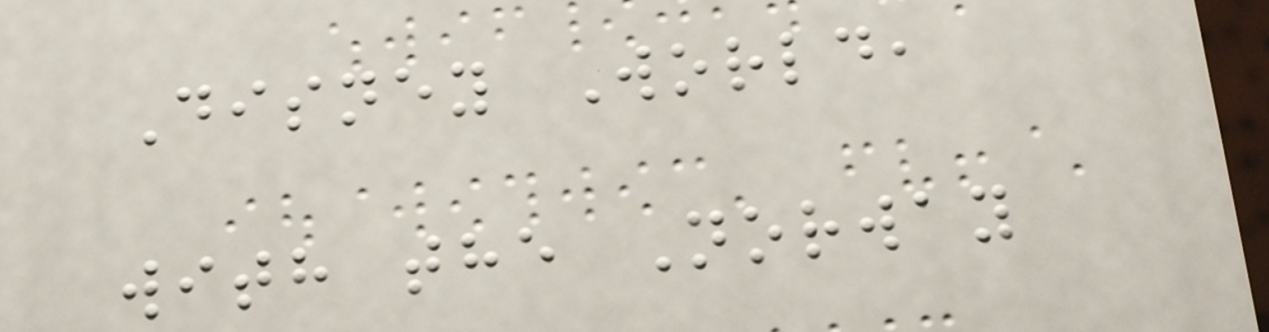Disney World,
with the Norway
